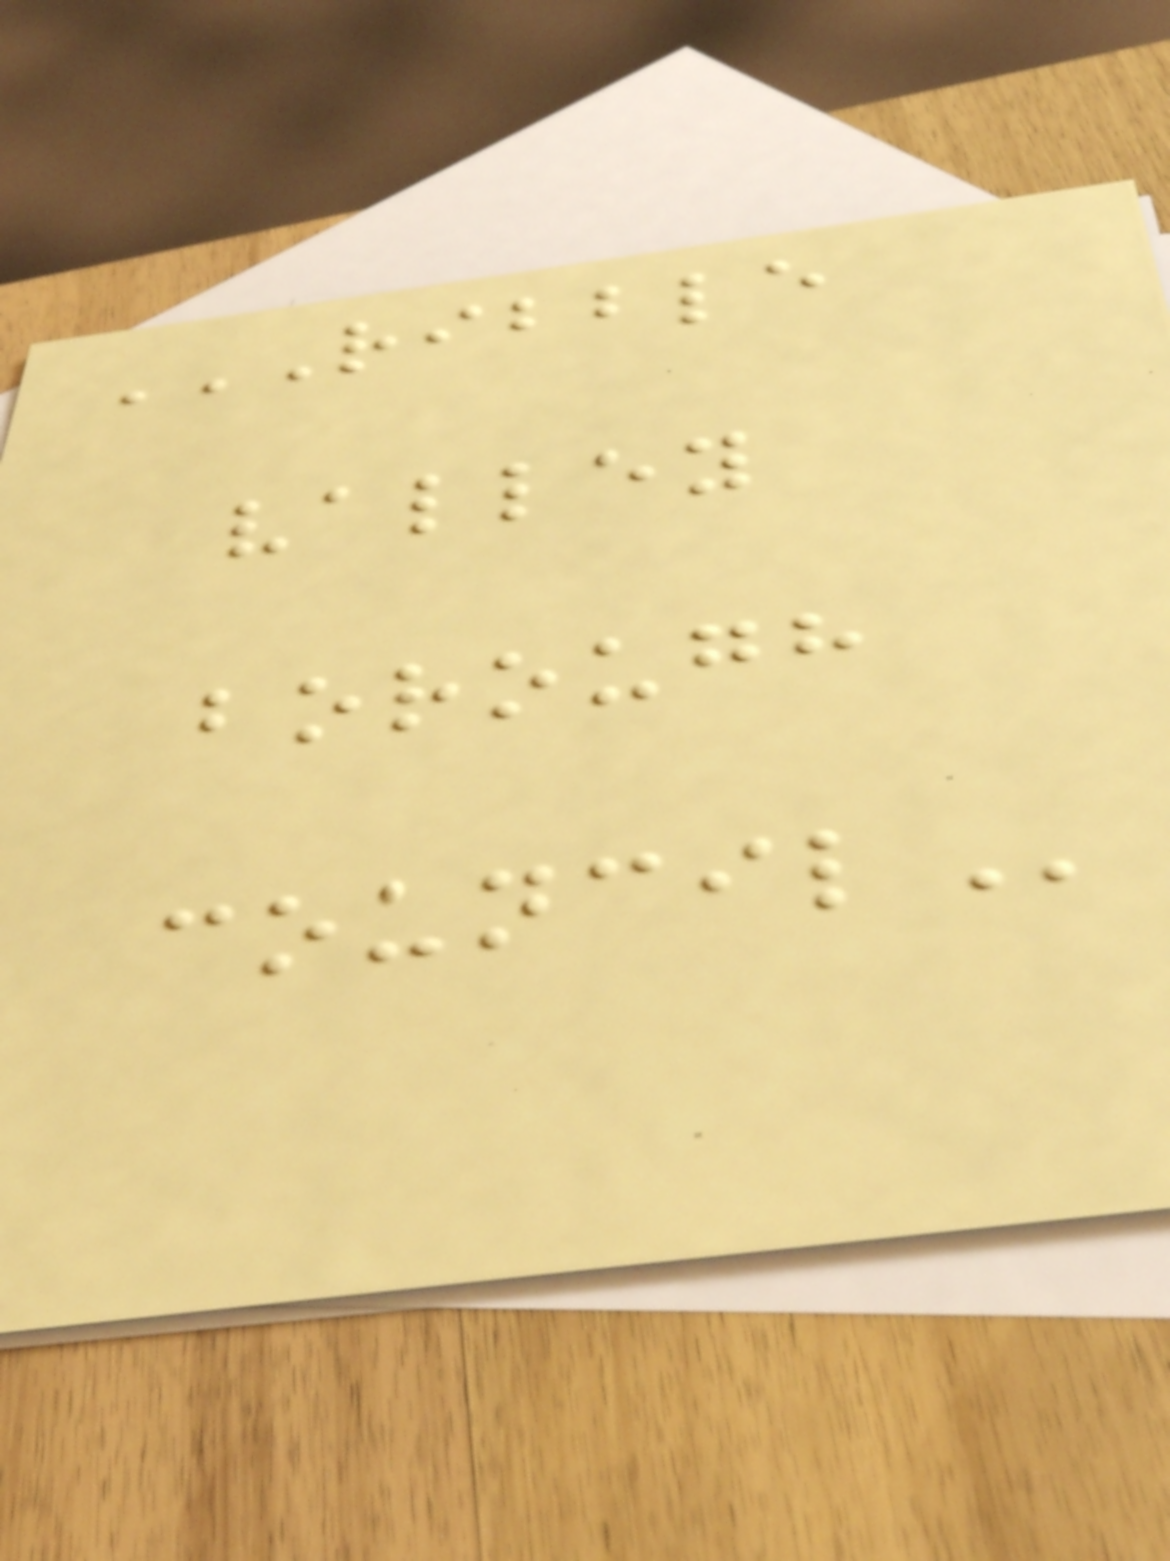RIBBLE
VALLEY
BOROUGH
COUNCIL
